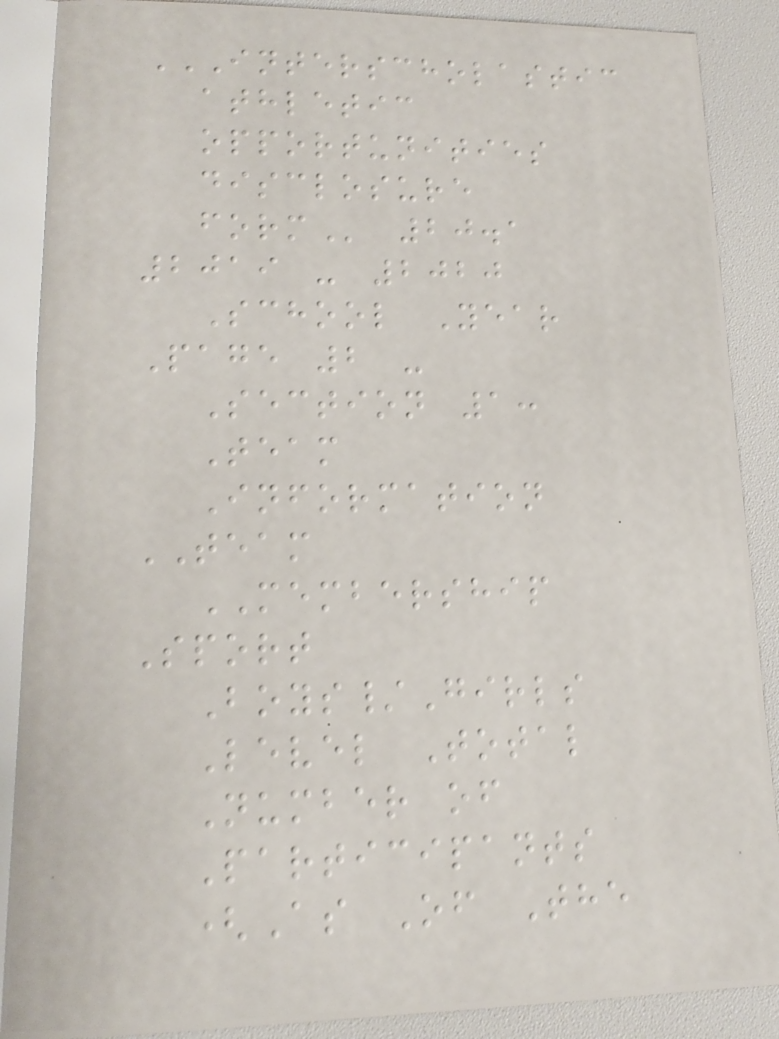INTERSCHOLASTIC
ATHLETIC
OPPORTUNITIES
DISCLOSURE
FORM 20.1
2019 - 2020
School Year
Page 2 -
Section 1:
Team
Information
TEAM
MEMBERSHIP
Sport
Boys/Girls
Level Total
Number of
Participants
(As Of The
